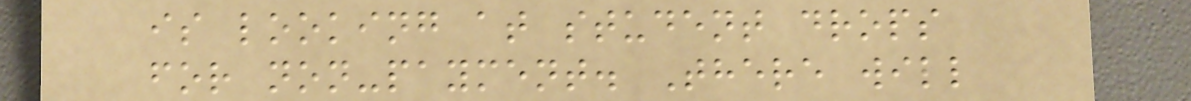is looking at student drops
for non-payment. There will
